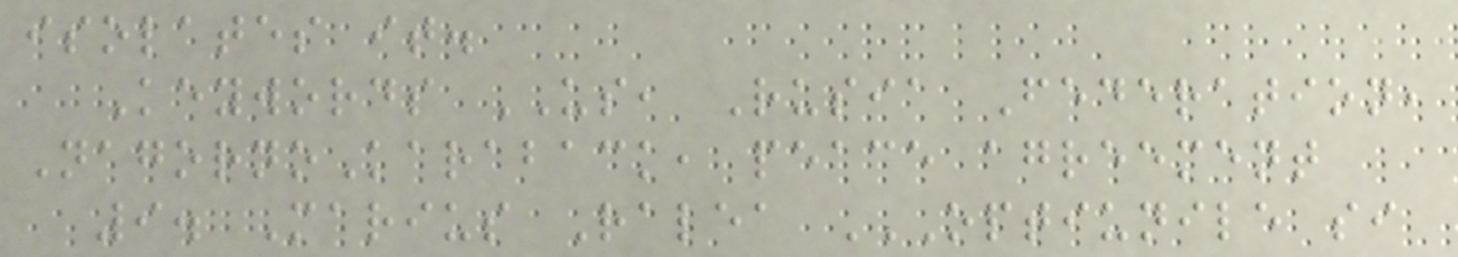isolates it.
Keywords US, Rusia Federation,
NagornoKaraback, peace agreement
9. Marius Ralea OPTIUNILE SI
